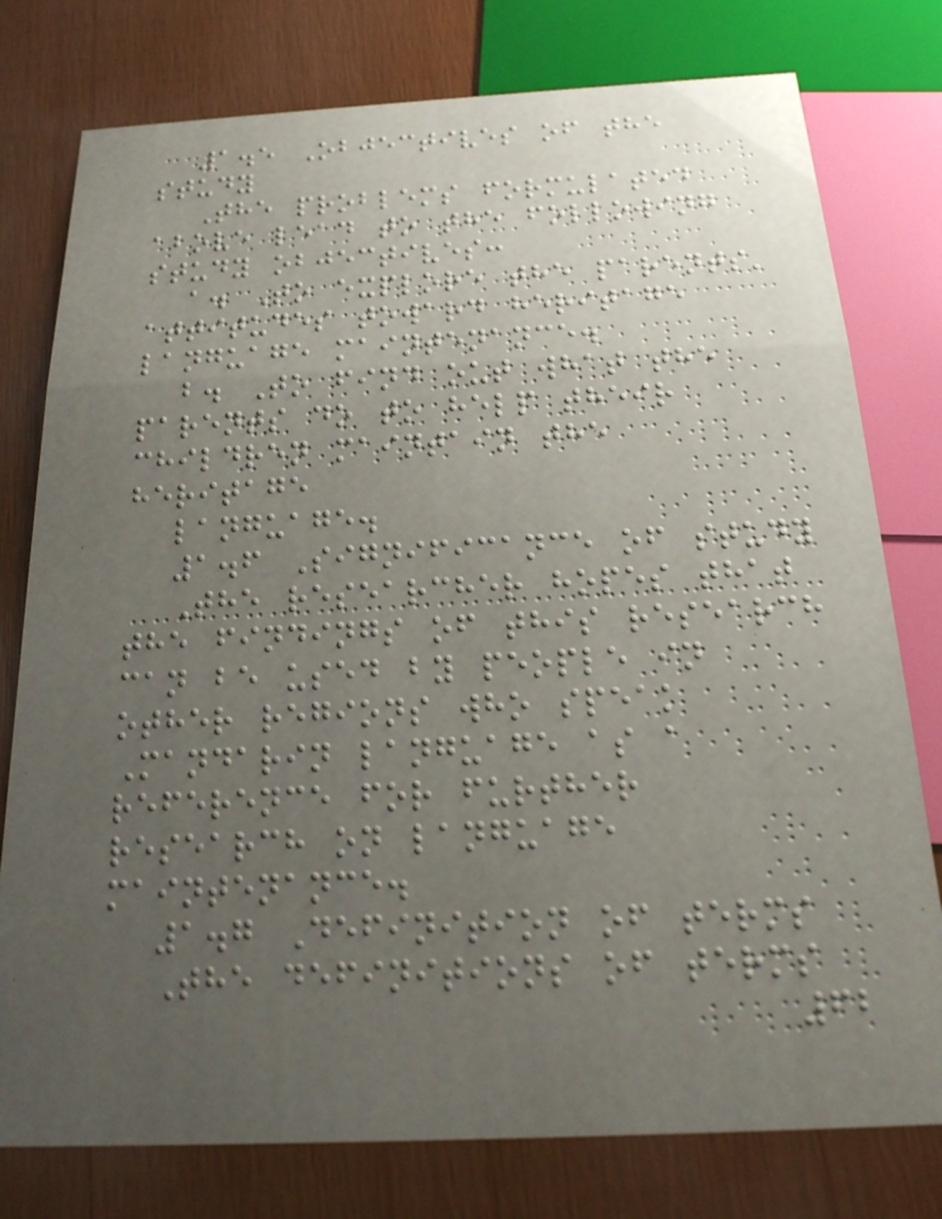1.5 Objectives of the
study
The problems formulated
above lead to the following
study objectives:
a. To explore the parents'
attitudes toward heritage
language maintenance.
b. To find out what the
parents do to help their
children maintain the
heritage
language.
1.6 Significance of study
The researcher hopes that
the findings of this research
can be used by people in
other regions who speak
Mandarin language as a
reference for further
research on language
maintenance.
1.7 Definition of terms
The definitions of terms
62
